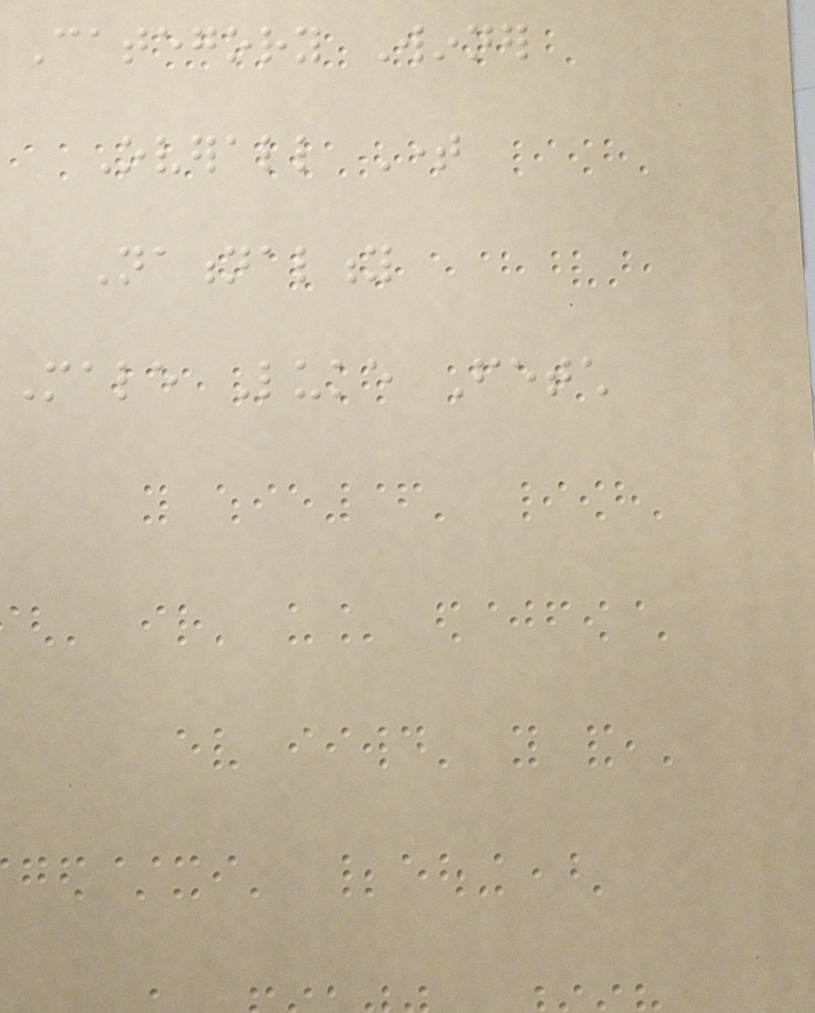Category Winner
Overall Time
Nationality
Male Luke Fetch
